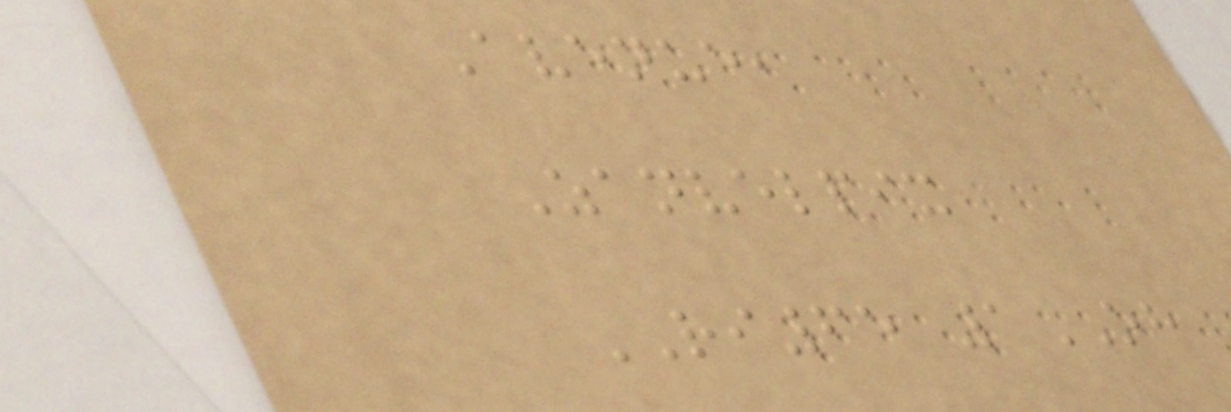Avenue,
Zanvelpix
RI65 1OH
